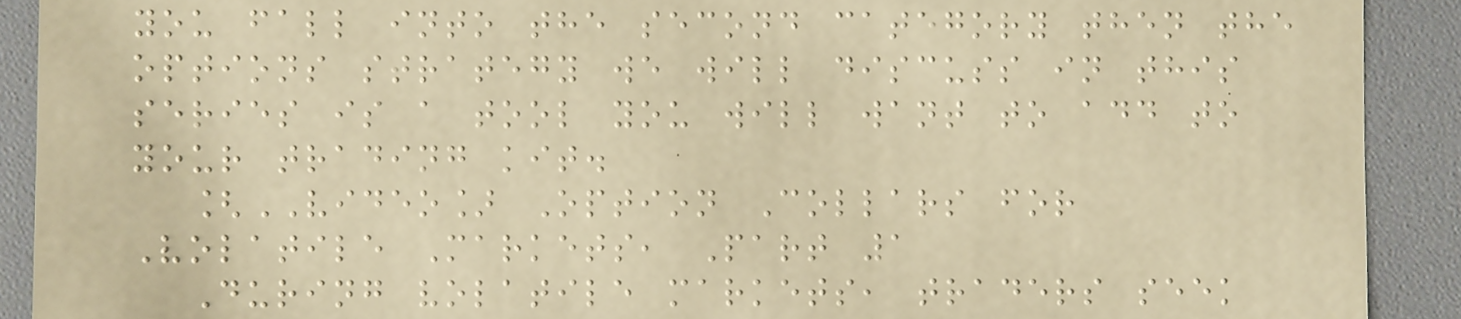you fall into the second category then the
options strategy we will discuss in this
series is a tool you will want to add to
your trading kit.
[VIDEO] Option Collars for
Volatile Markets, Part 1
During volatile markets, traders seek
